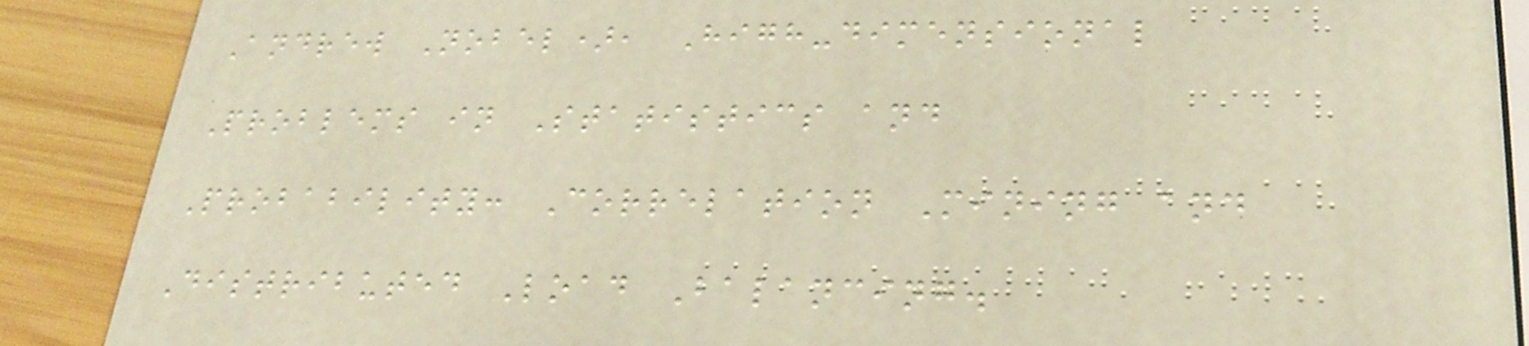Andrew Nobel), High-dimensional
Problems in Statistics and
Probability: Correlation Mining and
Distributed Load Balancing.
